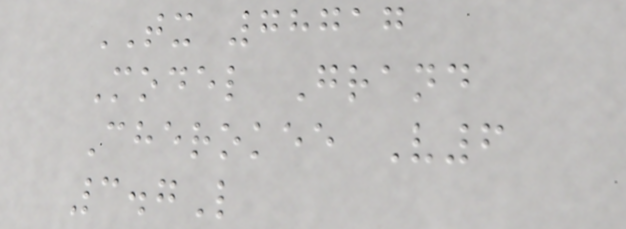TX 78717
Model Grand
Cherokee V6
3.7L
